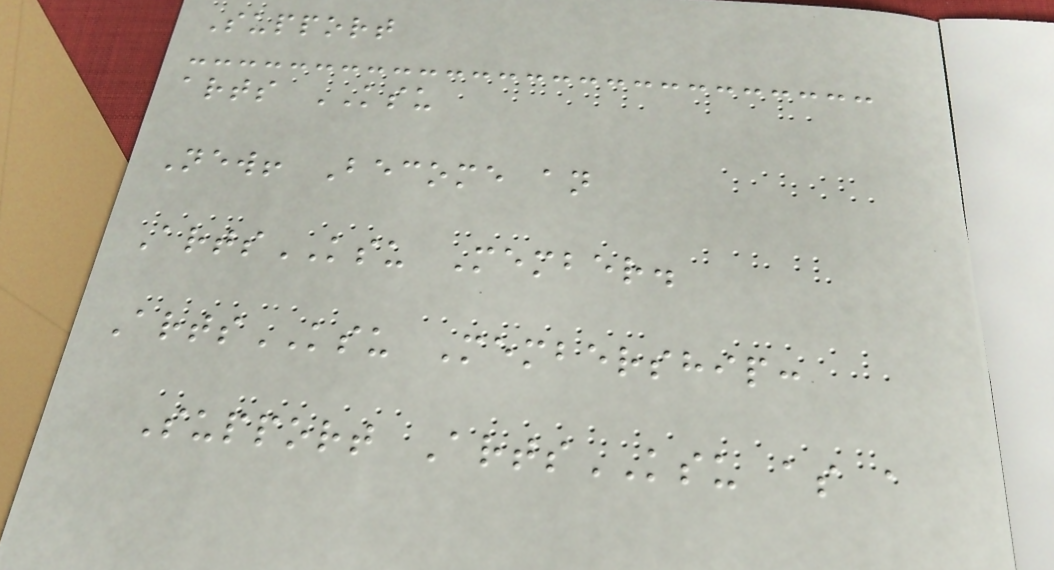Support
arts KSU
New! Become an
ArtsKSU Member.
ArtsKSU Membership:
Support ArtsKSU as a
